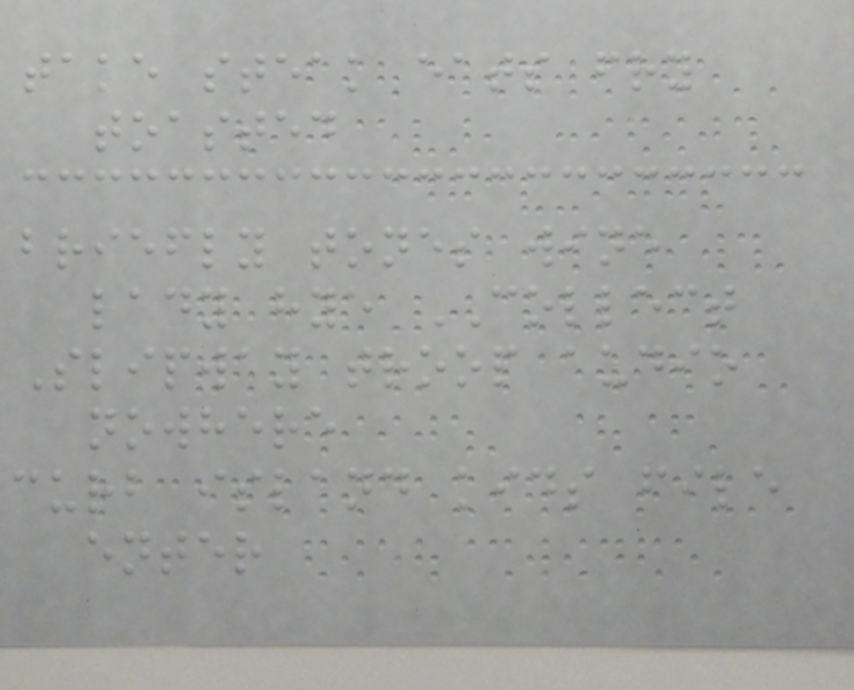take steak eats fry
toasted
briefly tones wine
lady hye COLLECT
Slipway troop audio
nowhere
curb island kids file
enter
